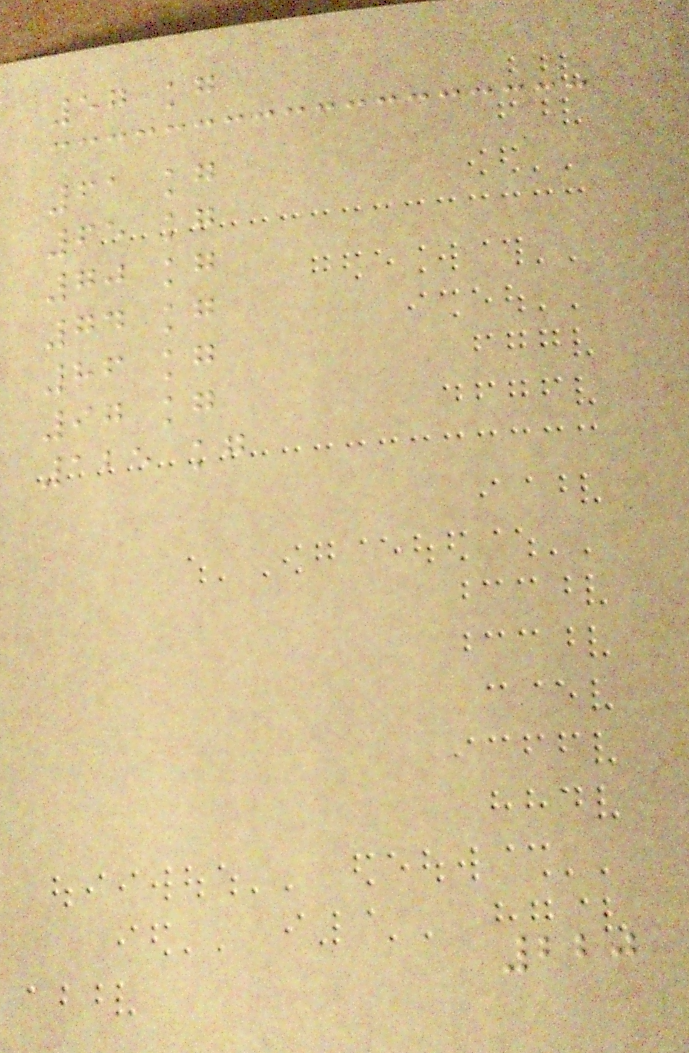57 kg
61 kg
65 kg
70 kg
74 kg
86 kg
97 kg
125 kg
220
